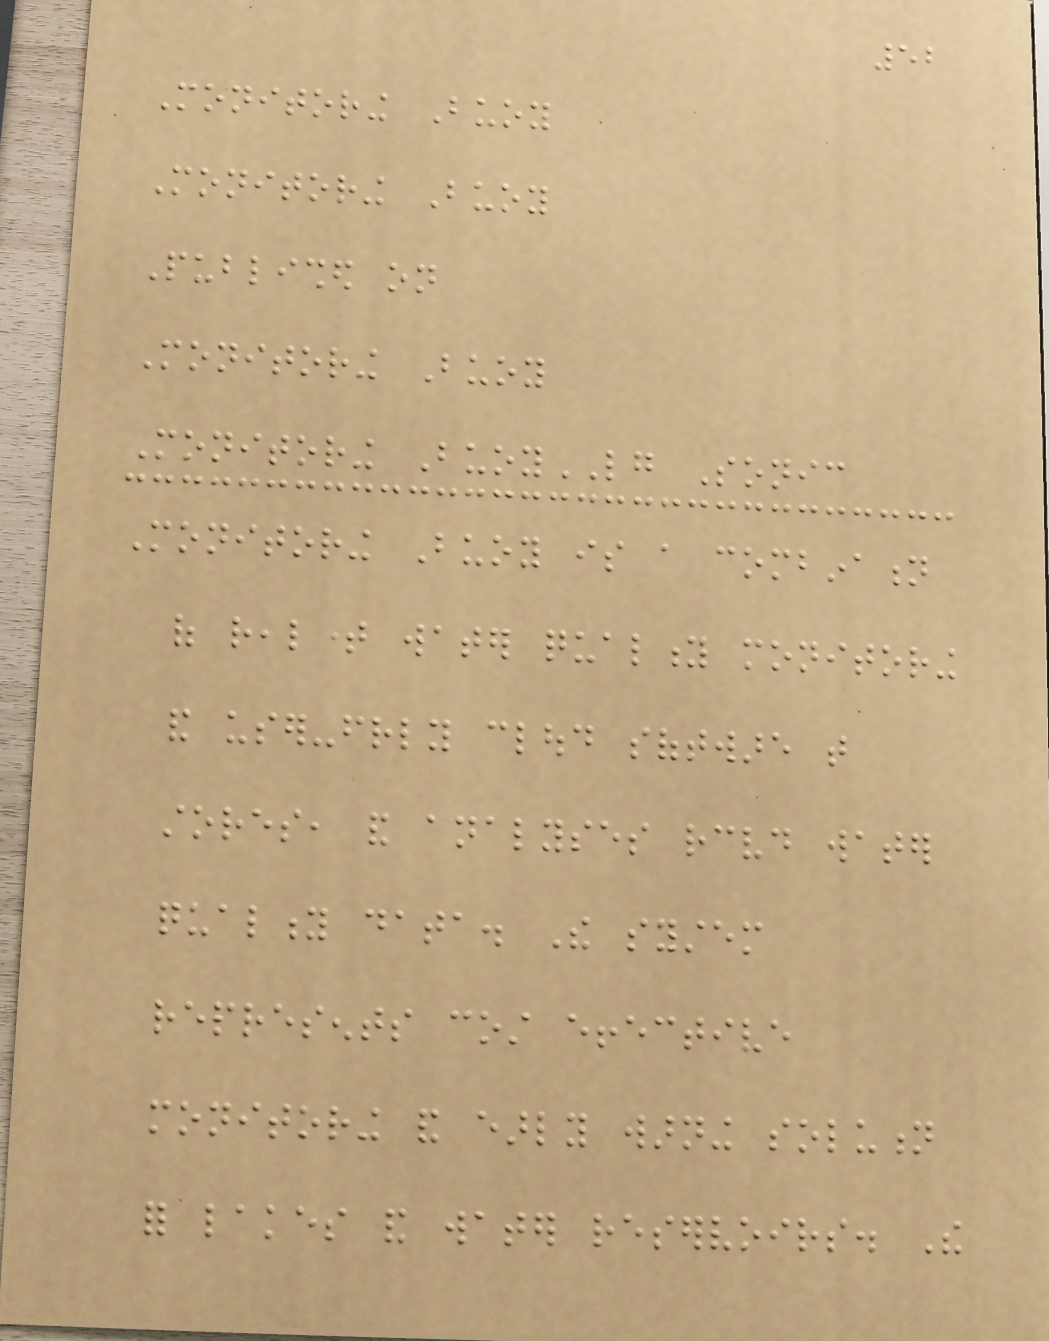52
Monitoring Buoy
Monitoring Buoy
Published on
Monitoring Buoy
Monitoring BuoyLG Sonic
Monitoring Buoy is a combination
of realtime water quality monitoring
and user-friendly cloud software that
stores, and analyses received water
quality data. The system
represents cost effective
monitoring and early warning solution
for lakes and water reservoirs. The
